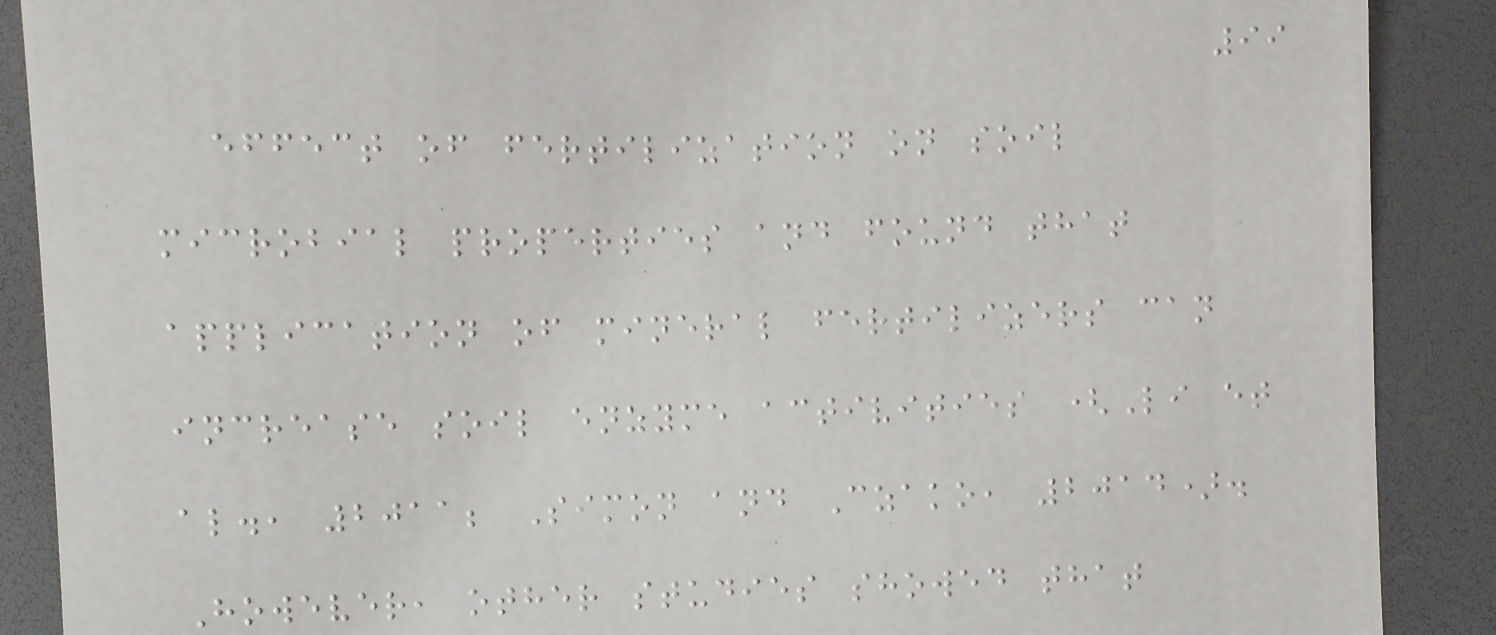99
effect of fertilization on soil
microbial properties and found that
application of mineral fertilizers can
increase soil enzyme activities (Li et
al., 2011; Simon and Czako, 2014).
However, other studies showed that
